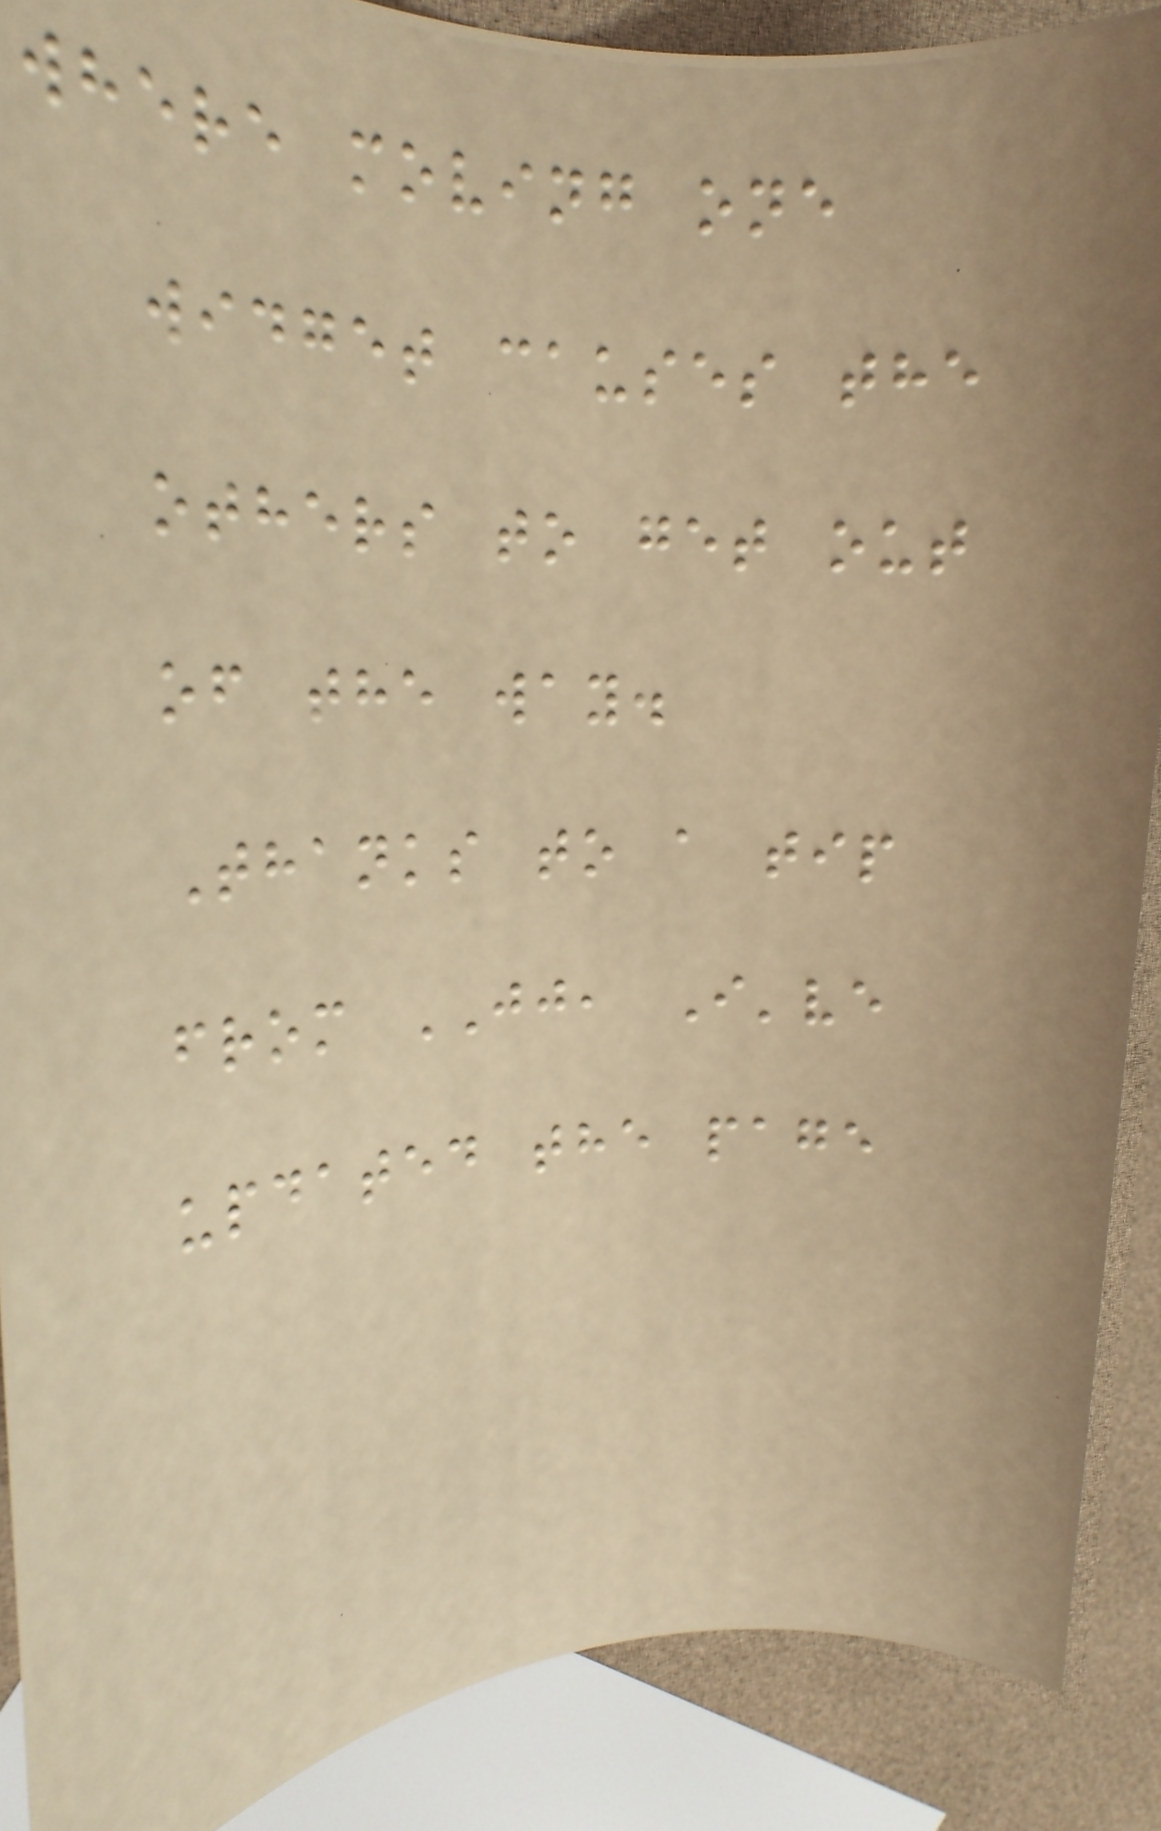where moving one
widget causes the
others to get out
of the way.
Thanks to a tip
from JJ, I've
updated the page
